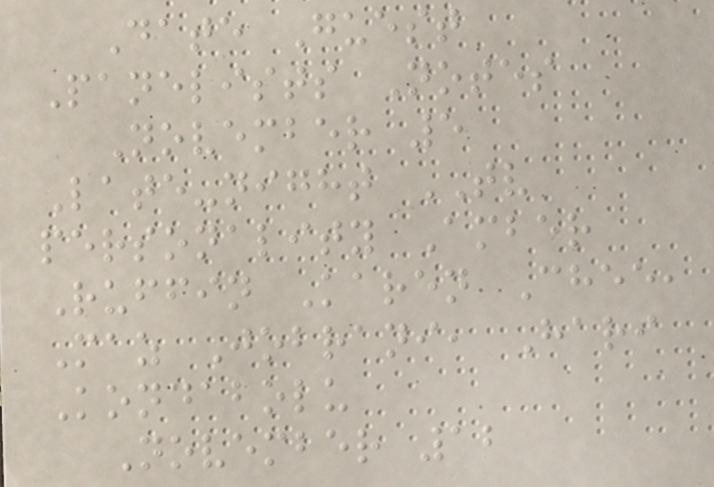Date Guest
Panelists Notes
November 5
Late-night TV
personality Amber
Ruffin Karen Chee,
Maz Jobrani, Hari
Kondabolu
November 12
